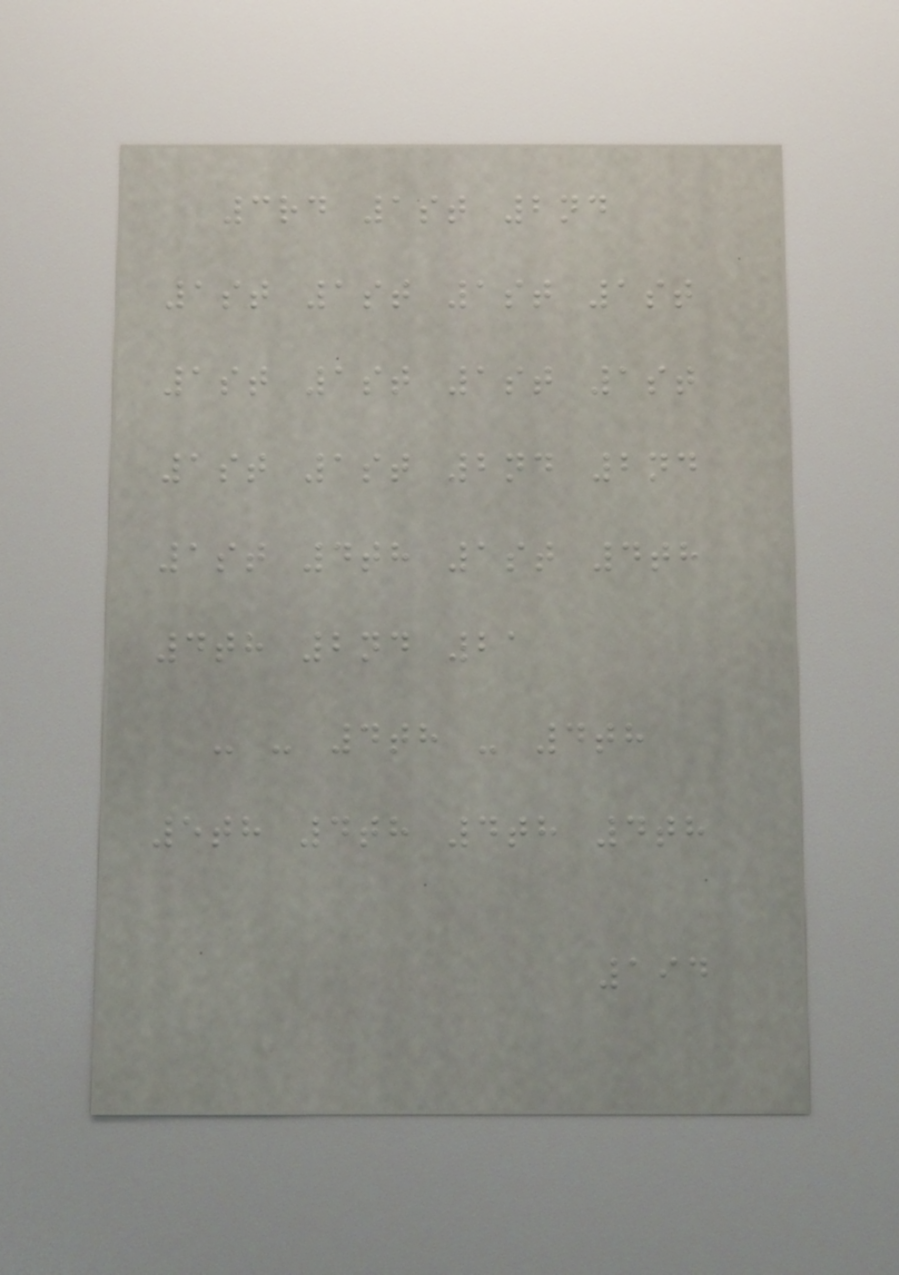3rd 1st 2nd
1st 1st 1st 1st
1st 1st 1st 1st
1st 1st 2nd 2nd
1st 4th 1st 4th
4th 2nd 21
- - 4th - 4th
5th 4th 4th 4th
194
